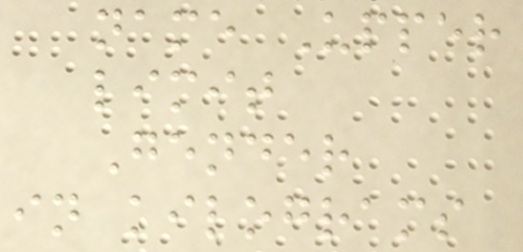name Upper
limit
Gender
in kilograms
